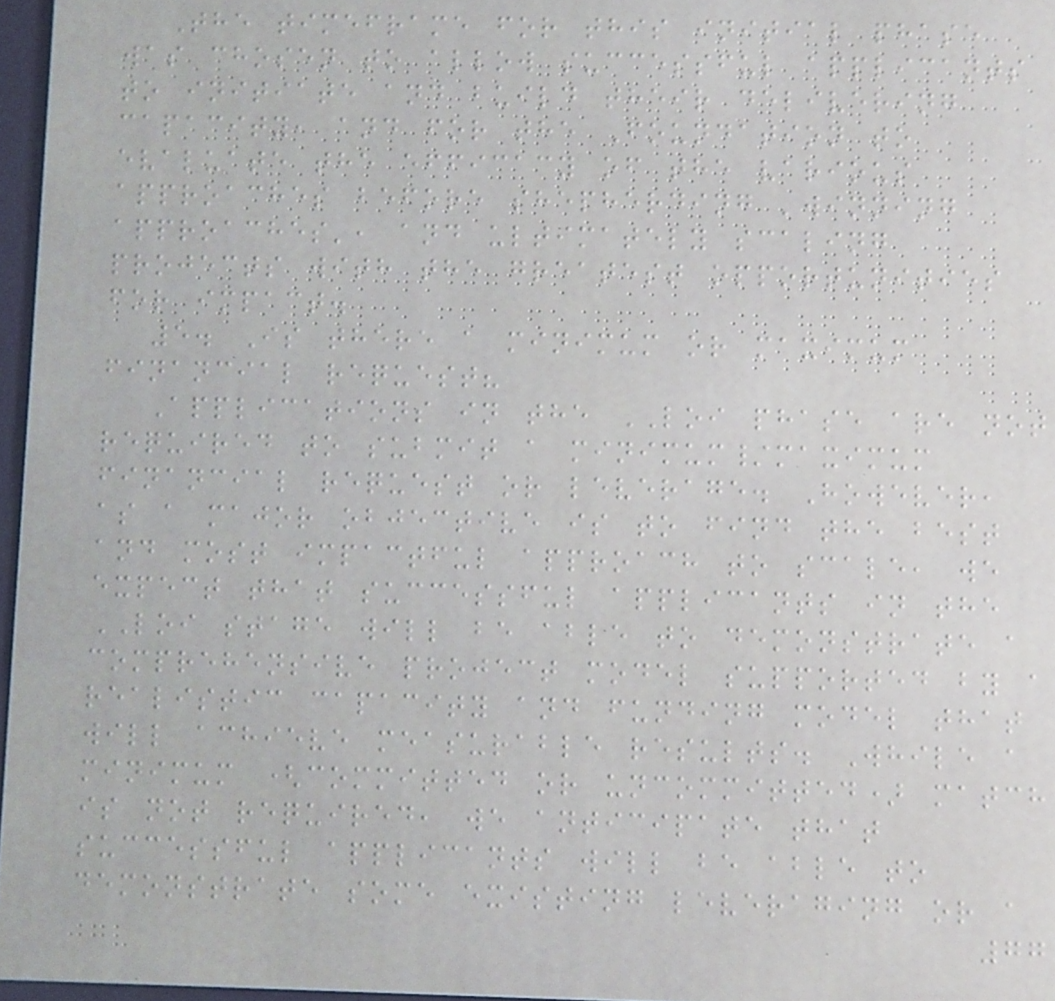The timeframe for this initial phase
was chosen to allow successful applicants
to initiate and build their delivering
capacity, and for the Foundation to
evaluate the efficacy of the various
approaches before shepherding 'winning
approaches', and ultimately scaling
projects with the greatest opportunities
for impact.
5. Is there a minimum or maximum
financial request?
Applications in the LOI phase are not
required to submit a minimum/maximum
financial request or leverage. However,
as a major objective is to find the best
and most impactful approach to scale, we
expect that successful applicants in the
LOI stage will be able to demonstrate a
comprehensive project model supported by a
realistic capacity and funding model that
will achieve measurable results. While a
minimum (committed or uncommitted) match
is not required, we anticipate that
successful applicants will be able to
demonstrate some existing leveraging or a
77
